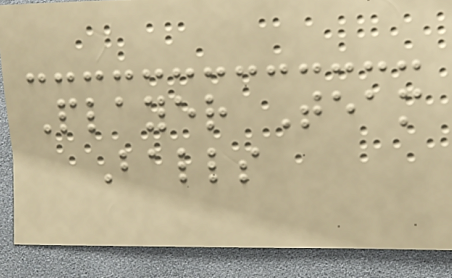Player Team
Balls
